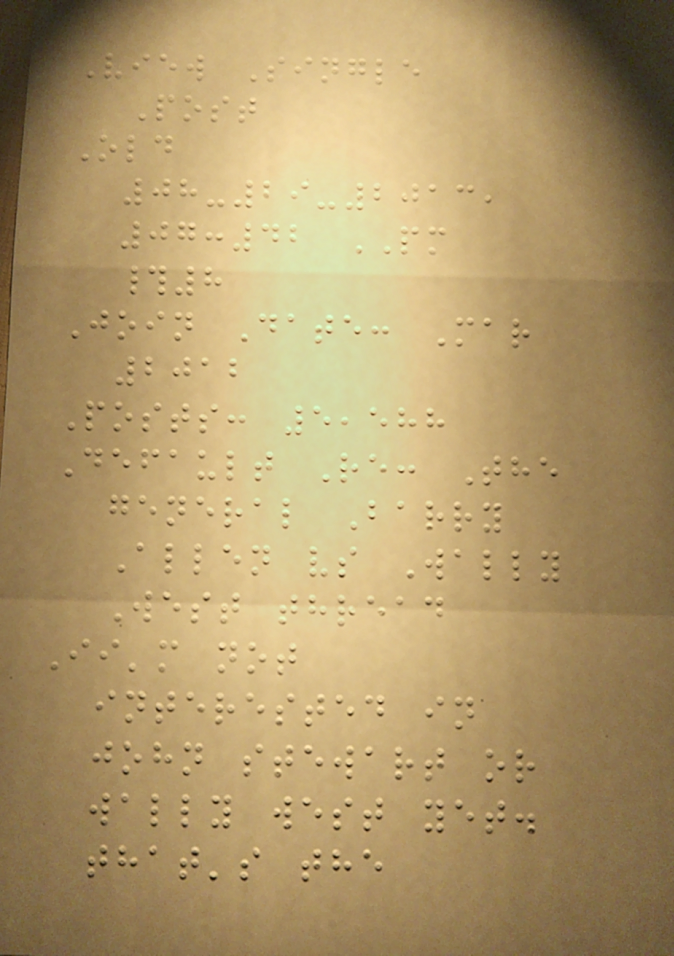View Single
Post
Old
08-29-2013,
07:42 PM
#8
Join Date: Mar
2012
Posts: 5,588
Default Re: The
general Barry
Allen vs Wally
West thread
Ii'm not
interested in
john stewart or
wally west yet.
that's the
